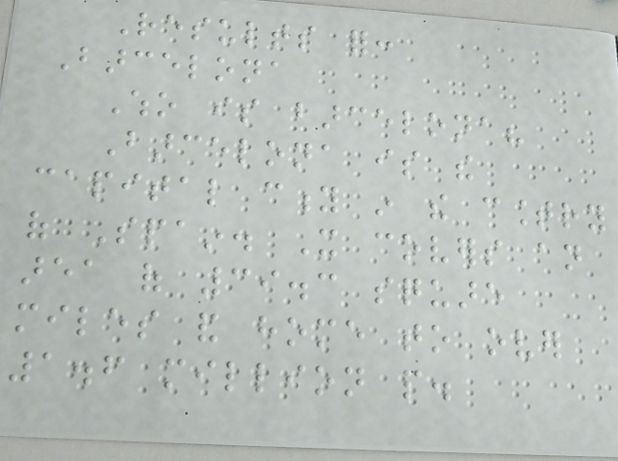Results for:
Barcelona
Who is barcelona?
Barcelona is the
capital city in the country
of Spain. It covers an
area of 39.3 square
miles and home to over
1.6 million people.
